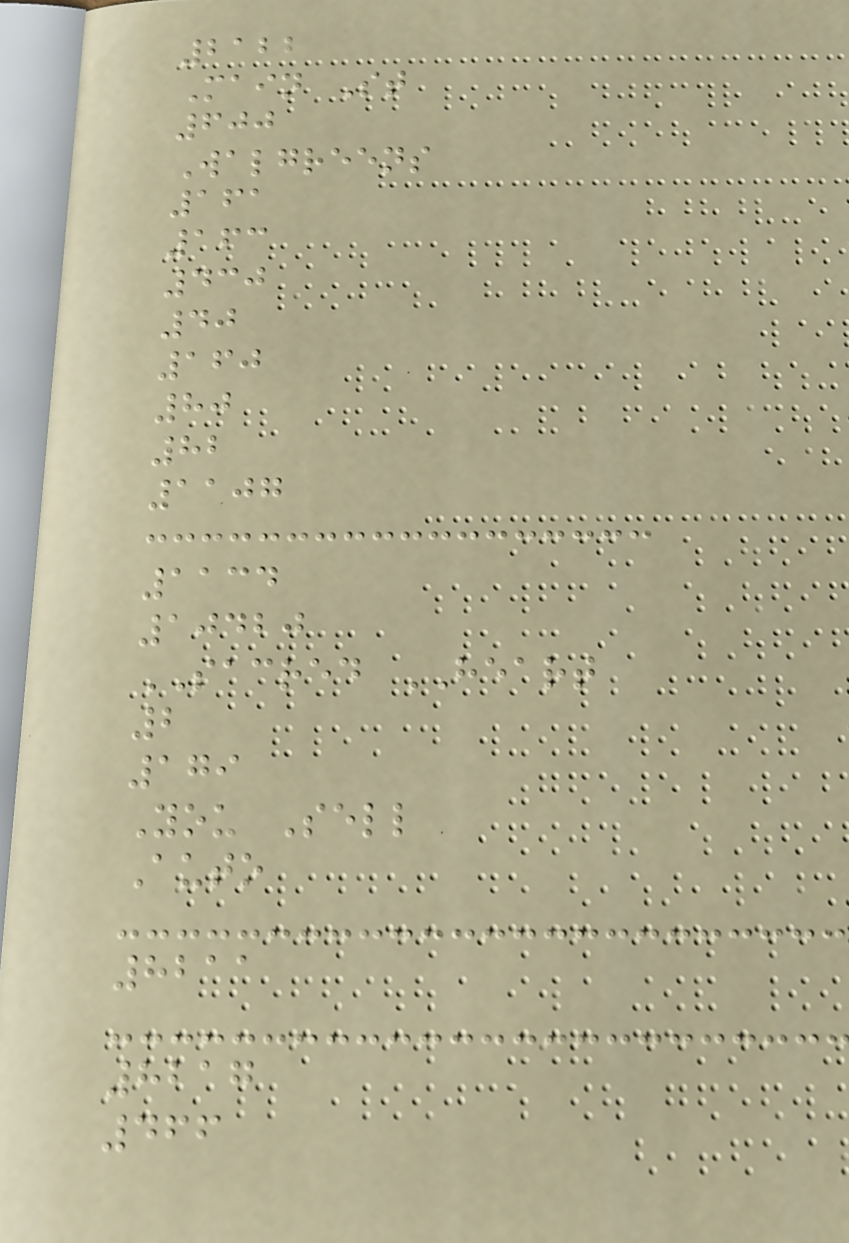2122
Main St
600
Walgreens
161
163
430
40
160
80
82
1107
1134
10420
SACRED HEART
2
179
You Sell
Auto
8211
8217
466
